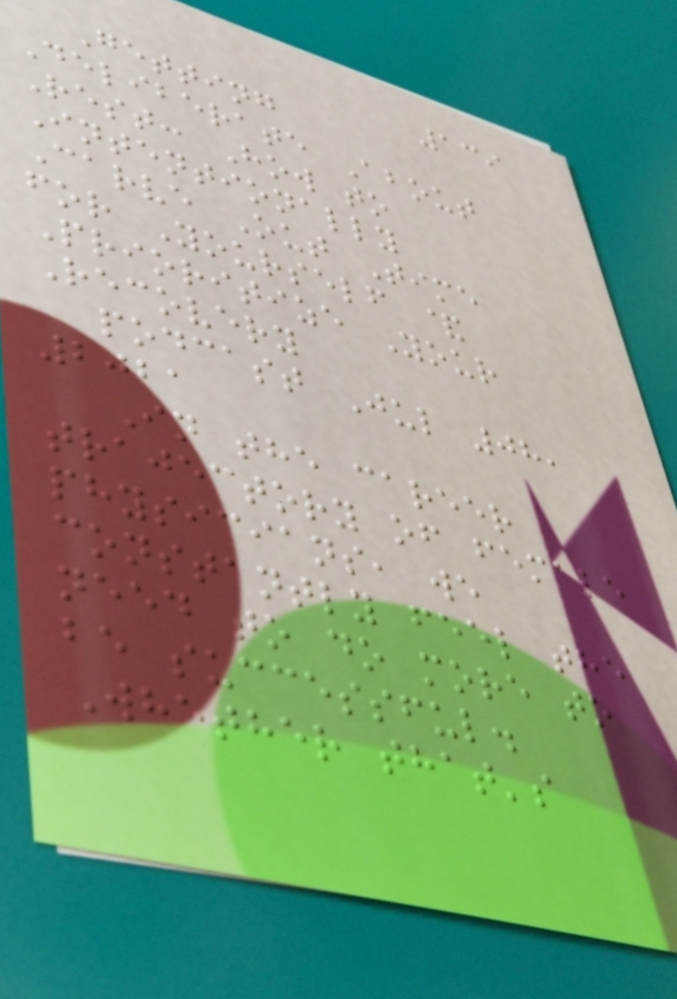139
Getting
Deliberate About
Rest: How to
Intentionally
Carve Out Time
for Yourself &
Prioritize Your
Recovery
podcast Jul 08,
2021
In the career
trajectory of female
physicians, we
constantly feel the
need to do more to
be successful.
Whether that's
